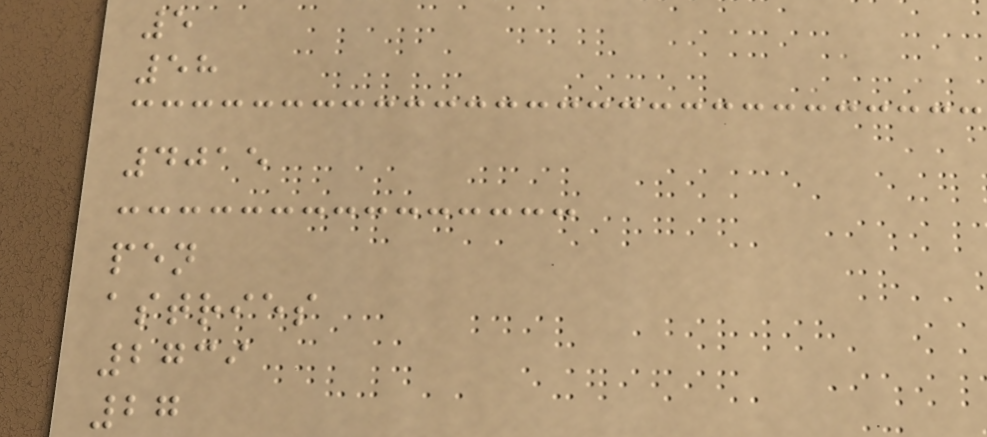5
58
4015
pen
astries
2739
27
